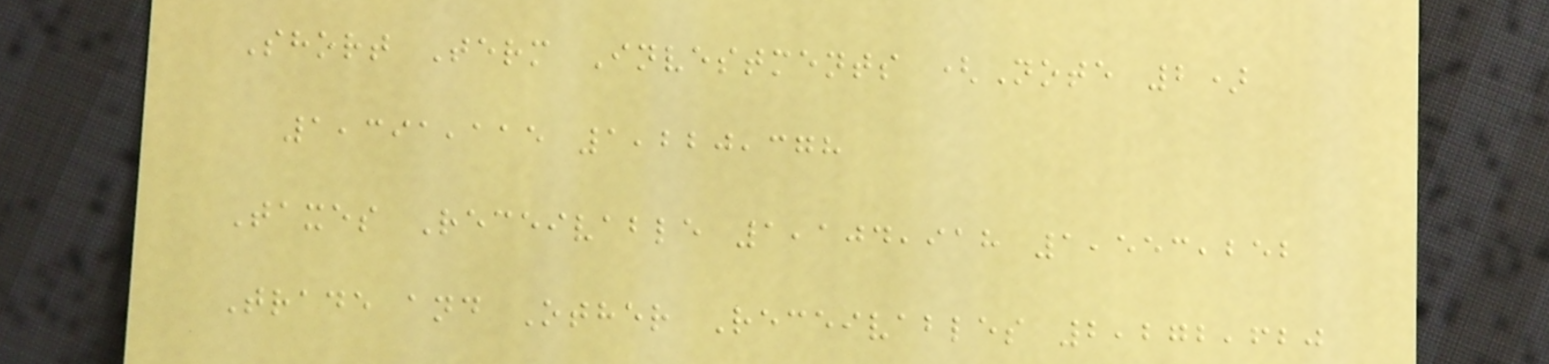Short Term Investments (Note 2)
1,391,115 1,220,378
Taxes Receivable 1,104,918 1,553,252
Trade and Other Receivables 2,272,620
